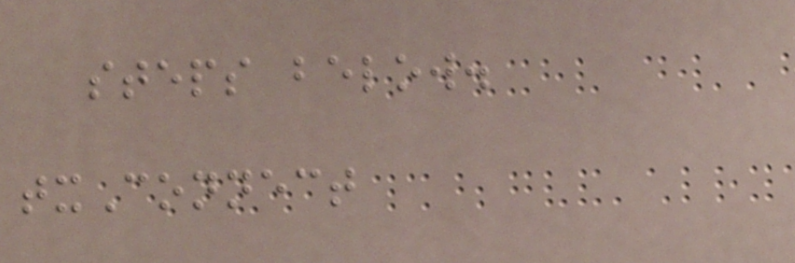steps below.
txConnect
